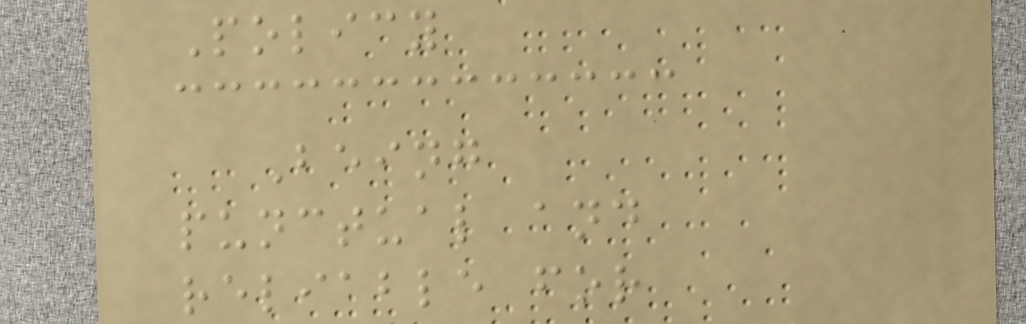Policy
Being
punctual and
reliable for
